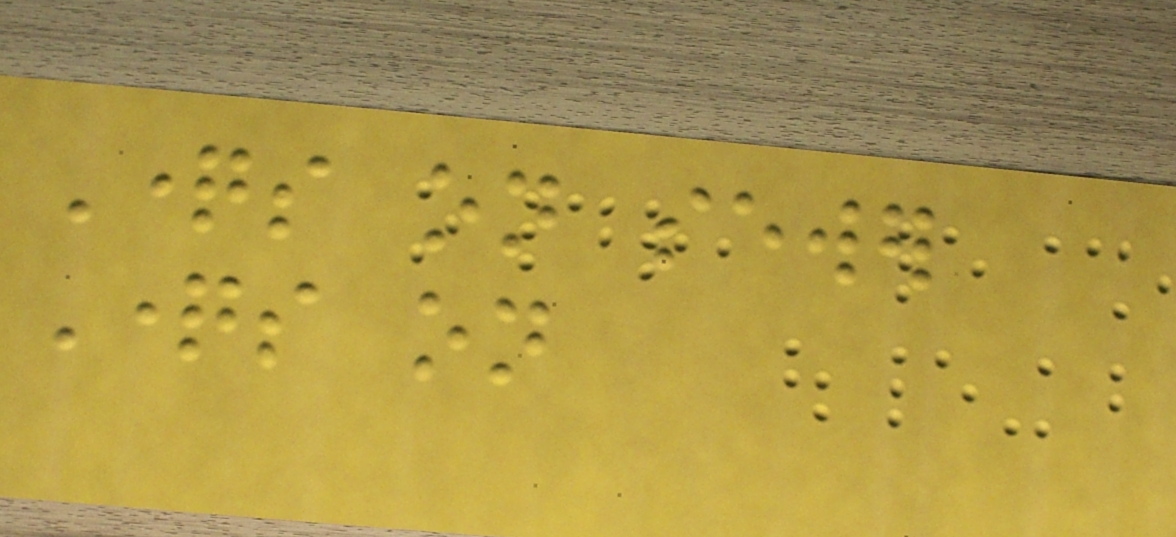Questions on sewer
Questions on
